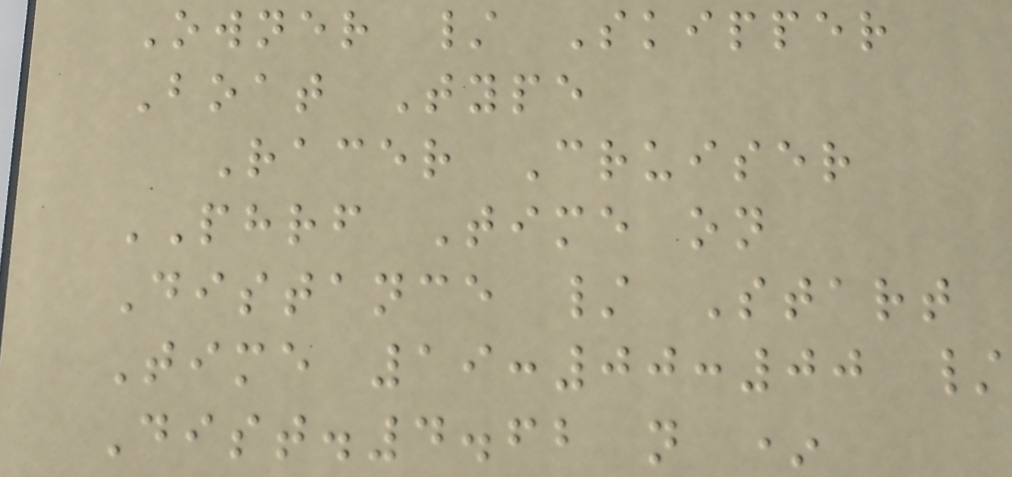Owner / Skipper
Boat Type
Racer Cruiser
PHRF Time on
Distance / Start
Time 19:00:00 /
Dist.4.62 n *
